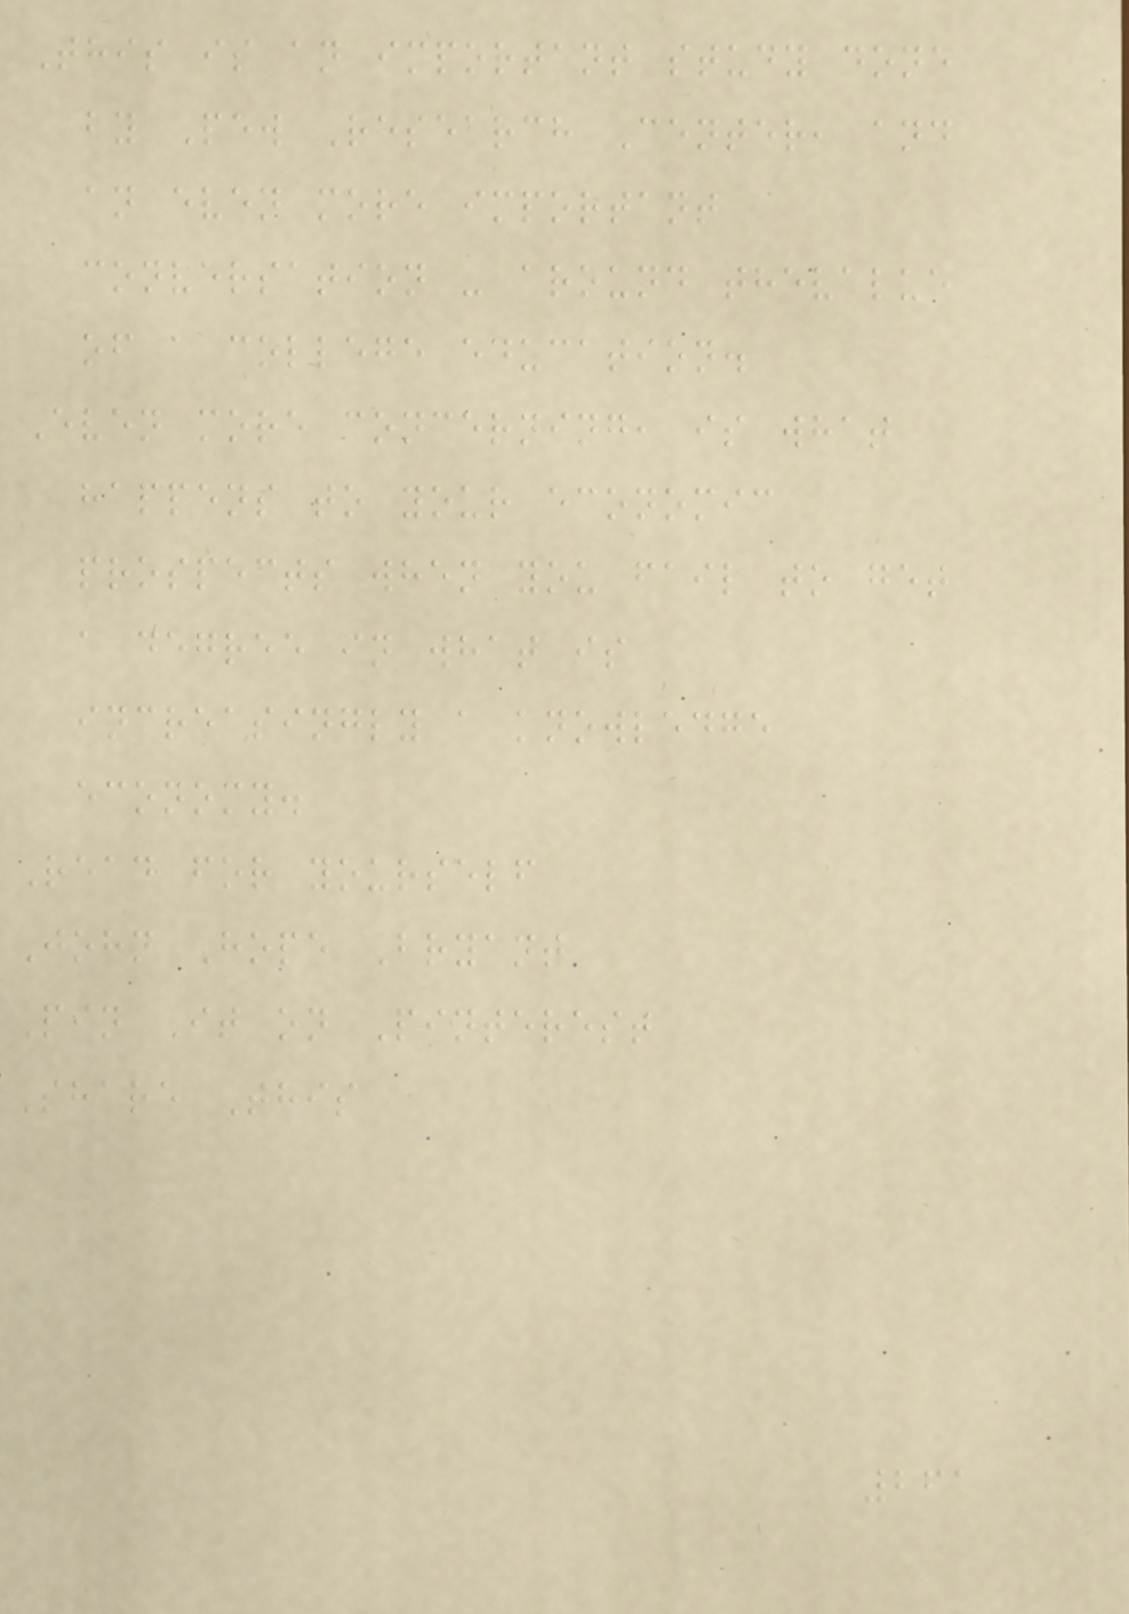This is an important study done
by Pew Research Center, and
an even more important
conversation - around thevalue
of a college education.
Even more concerning, is what
happens to your economic
prospects when you fail to get
a degree in what is
increasingly a knowledge
economy.
Read for yourself
John Hope Bryant
Pin It on Pinterest
Share This
261
